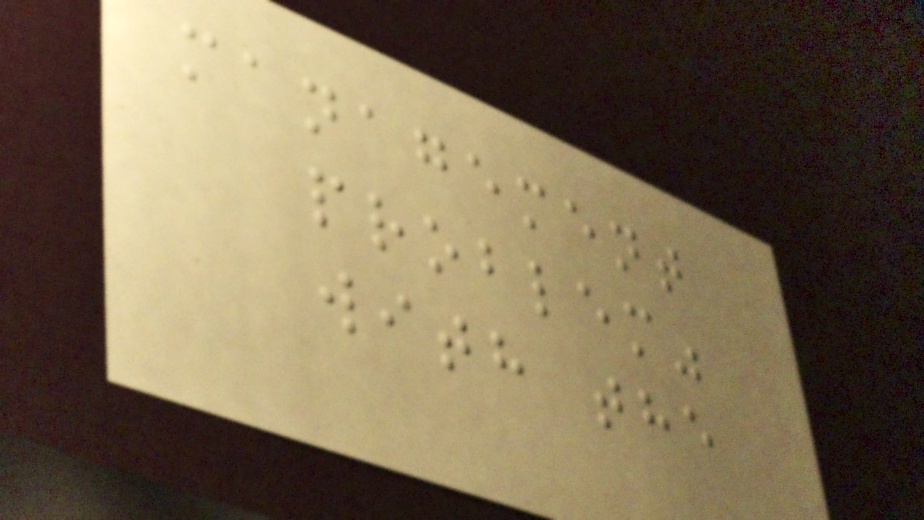management
problem"
with the
